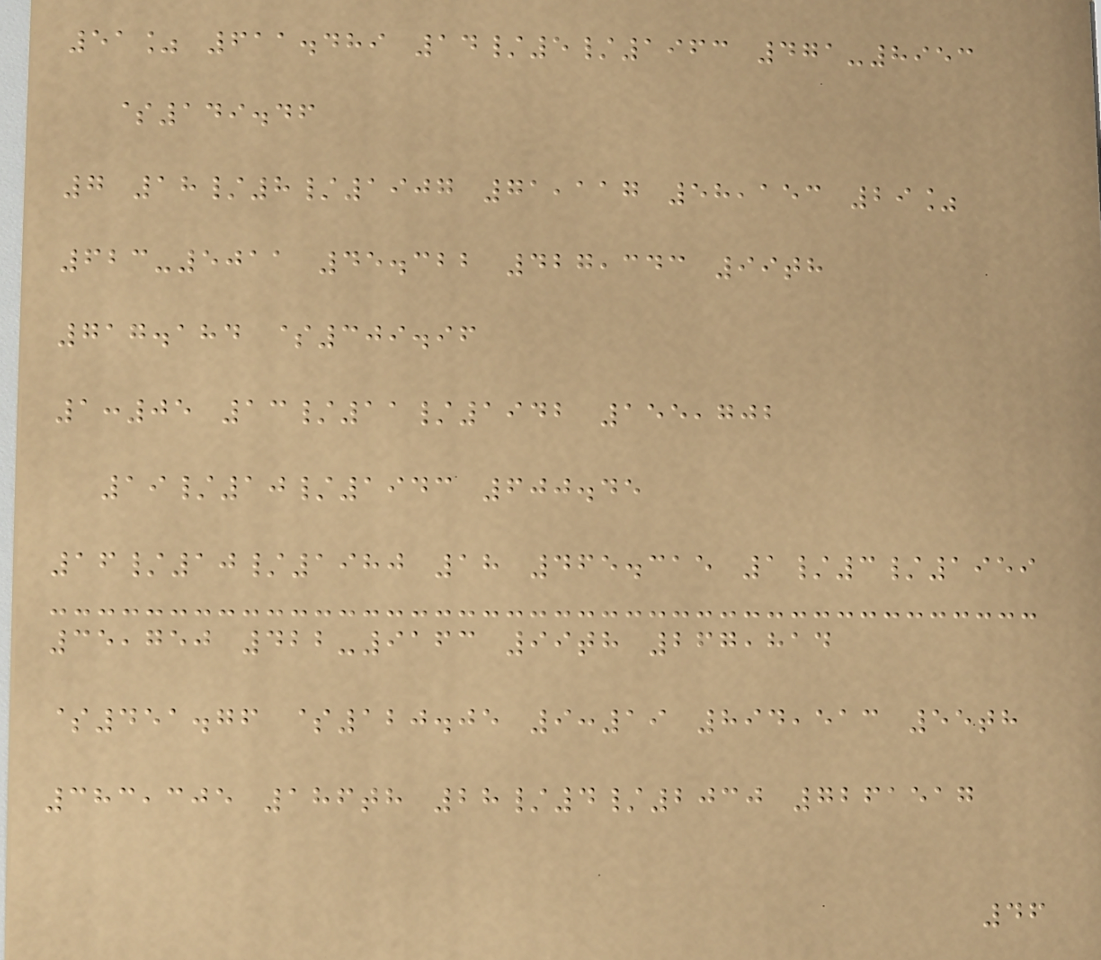51% 611.489 14/5/1963 471-8953
$149.46
7 18/8/1907 71,117 58,153 29%
623-5011 45.322 427,343 99th
717.184 $309.96
1:05 13/11/1942 155,702
19/10/1943 600.45
16/10/1980 18 465.315 1/3/1959
35,750 422-9163 99th 267,814
$451.76 $120.05 9:19 894,513 55th
383,305 186th 28/4/2030 7261517
46
